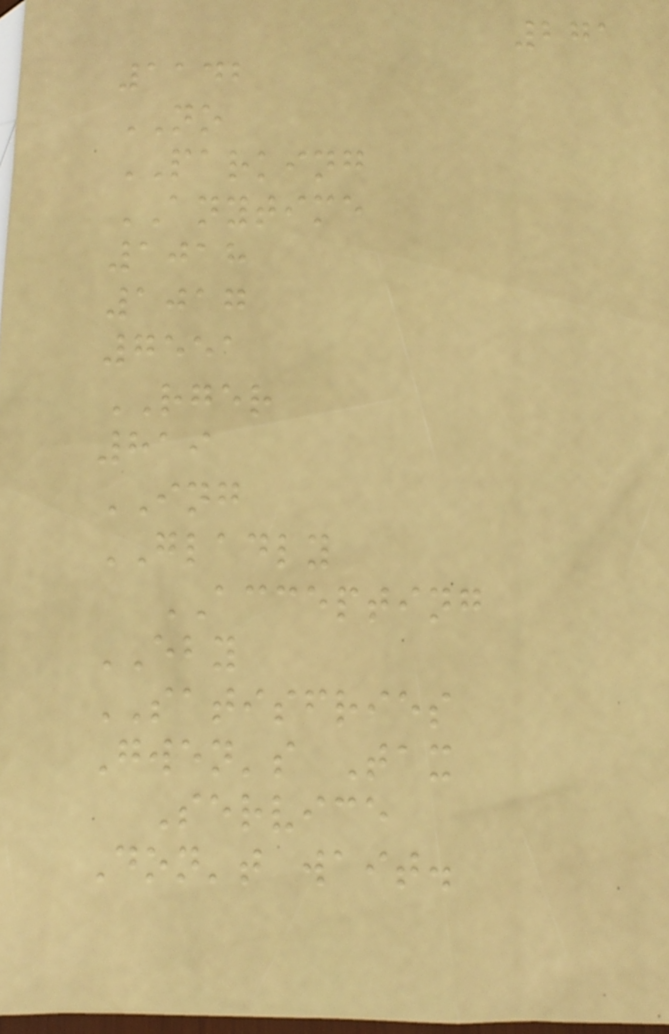271
1142
NO
PARKING
ANYTIME
1018
1017
7551
RGER
819
ING
GLADLY
ACCEPTING
EBY
SATISFRIES
Gwen's Tax
Service
Don't wait.
